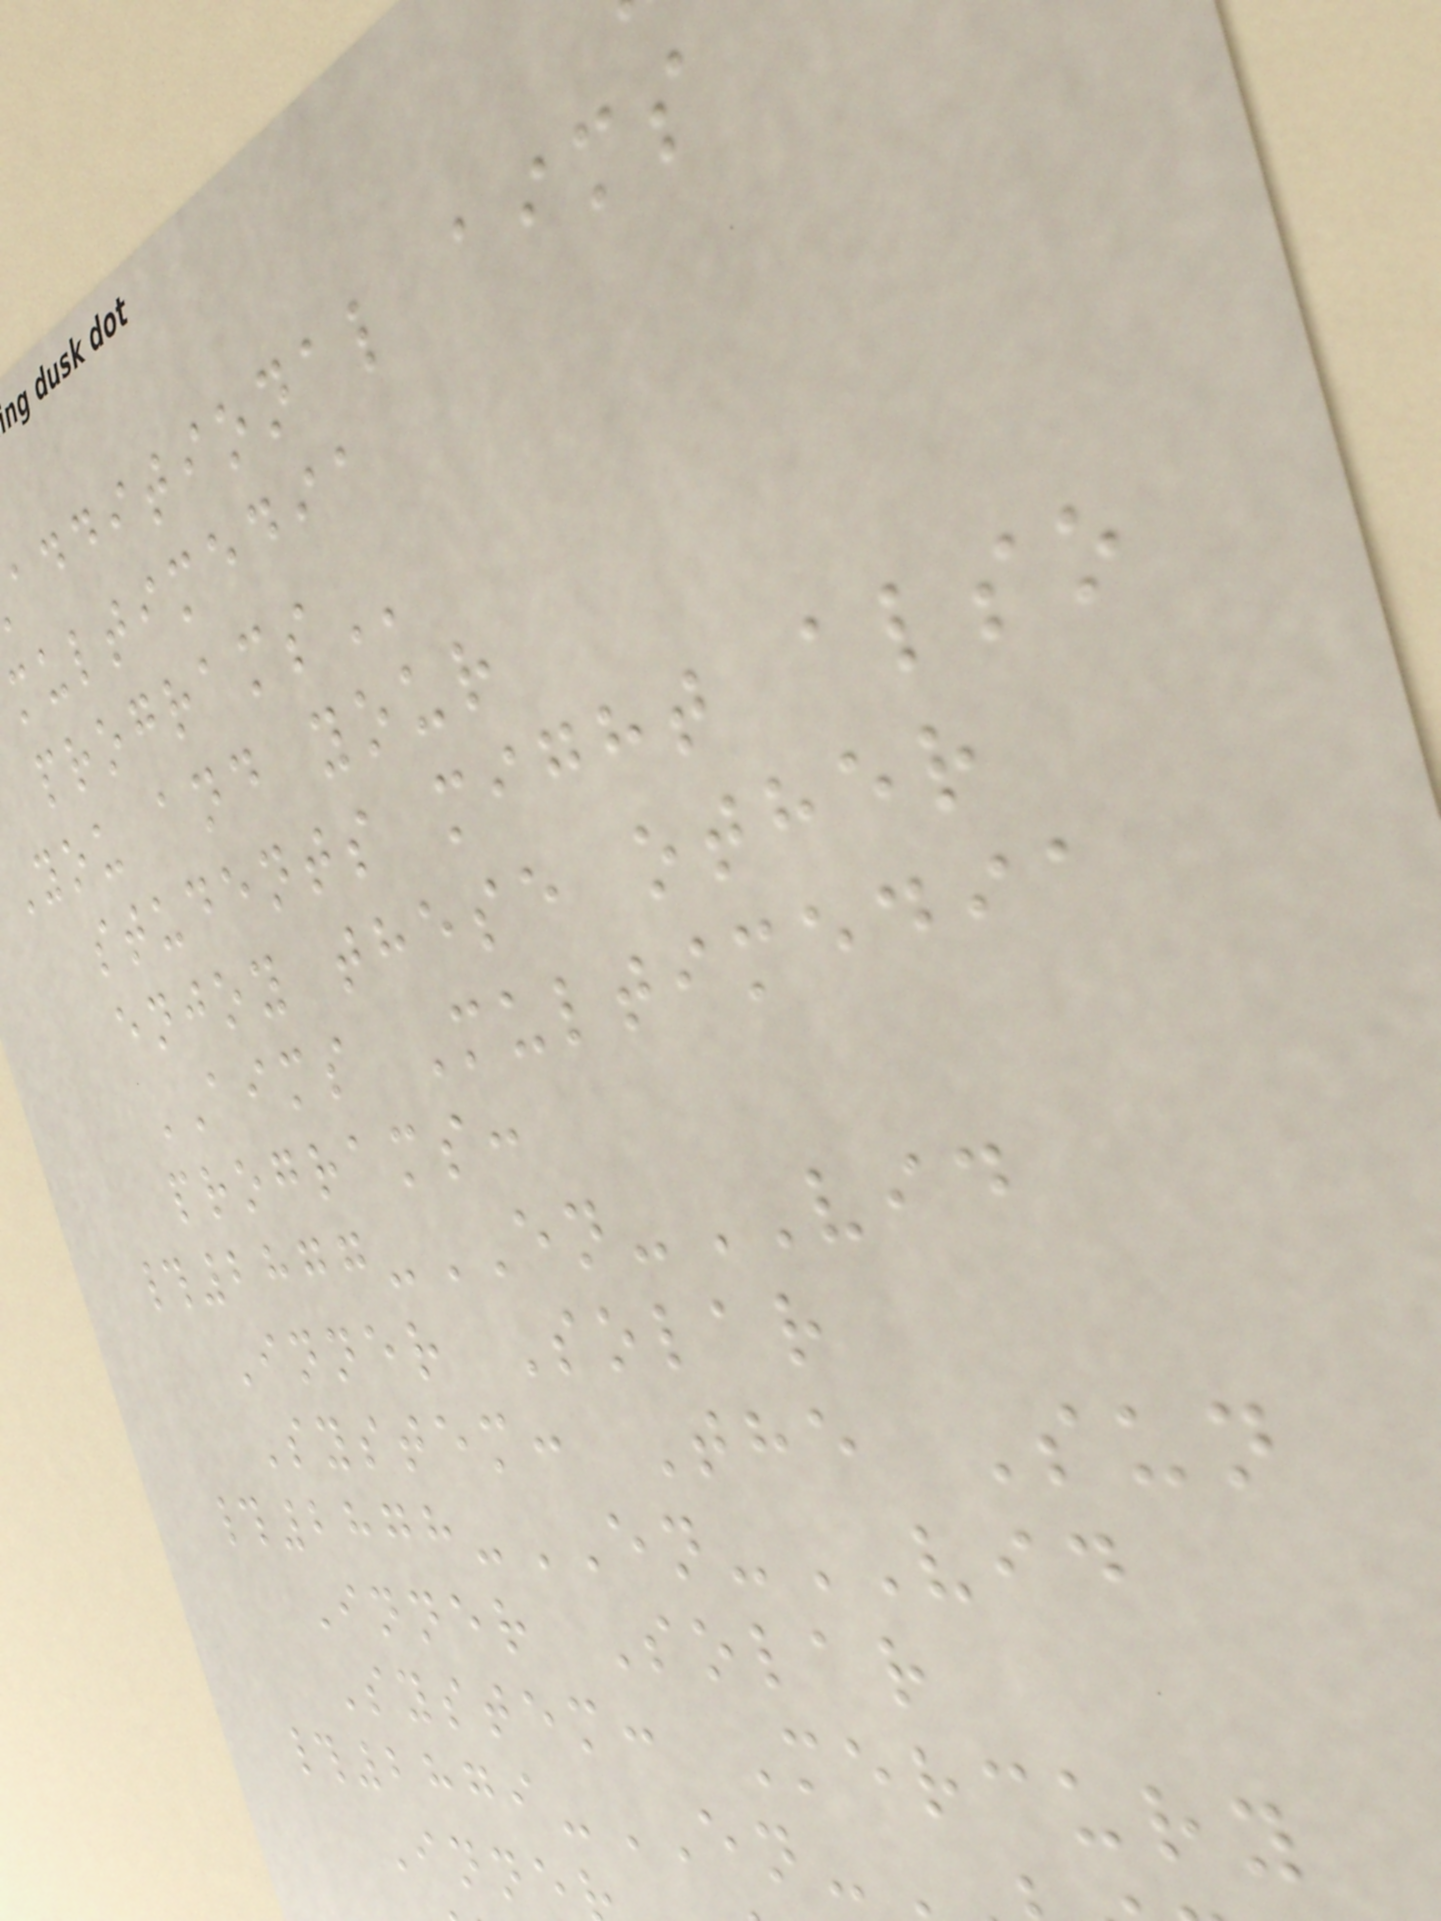additional aims
multimedia
You and your
students might also
enjoy these other
AIMS Multimedia
programs:
#2877-EN-VID
Inner Solar
System: The Sun
#2878-EN-VID
Inner Solar
System: Mercury
#2879-EN-
Inne
